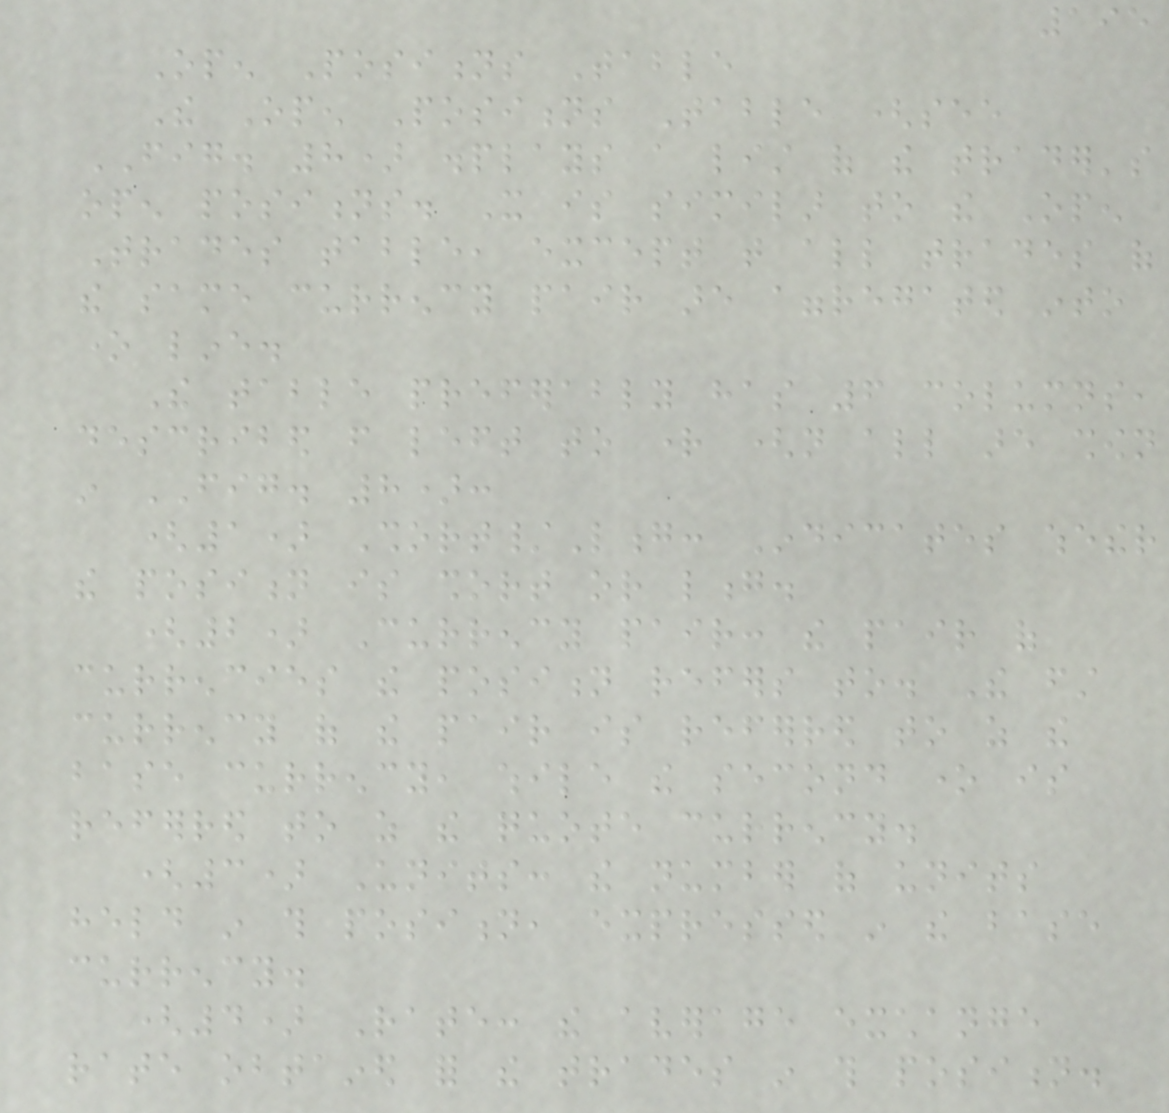195
Open Positions Table
The Open Positions Table (see
FIG. 8) displays a list of the trader's
open positions. It is similar to the Open
Trades table, except that all trades of
the same currency pair are aggregated into
one line.
The table preferably has 6 columns,
described from left to right (not all are shown
in FIG. 8):
(1) Short/Long: Indicates whether
the position is short or long.
(2) Currency pair: the pair of
currencies the position refers to. The first
currency of the pair is referred to as the
base currency, while the second one is
referred to as the quote currency.
(3) Units: the number of units
held in this position, expressed in the base
currency.
(4) Rate: the average exchange
rate obtained for the trades in this position.
